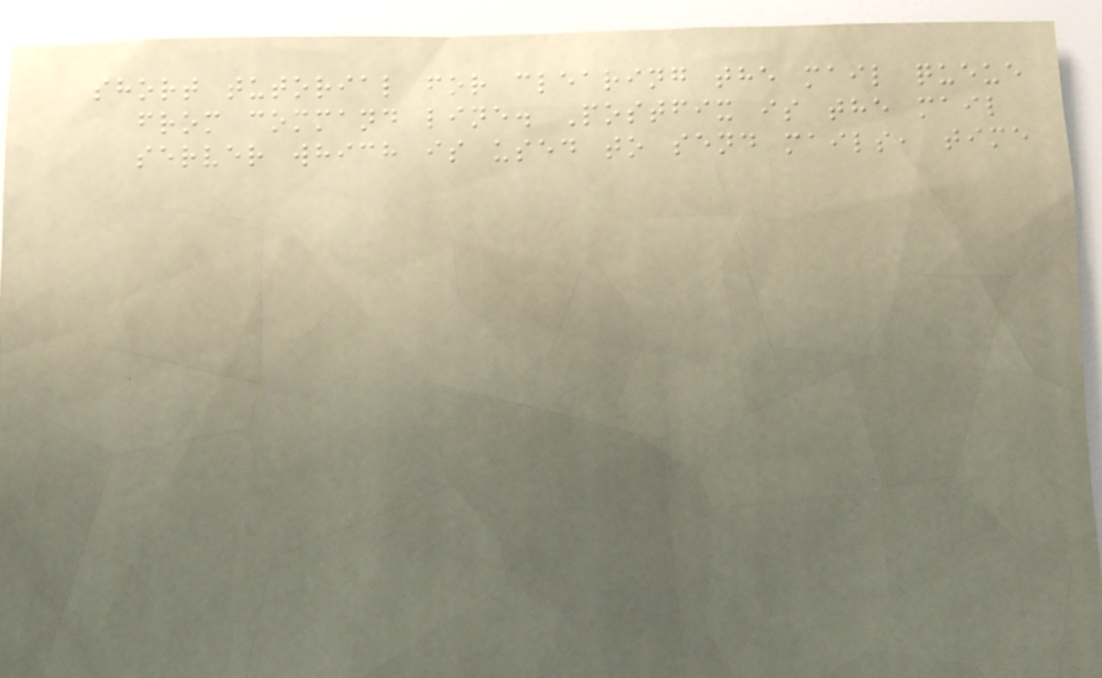short tutorial for clearing the mail queue
from command line. Postfix is the mail
server which is used to send mails, time
